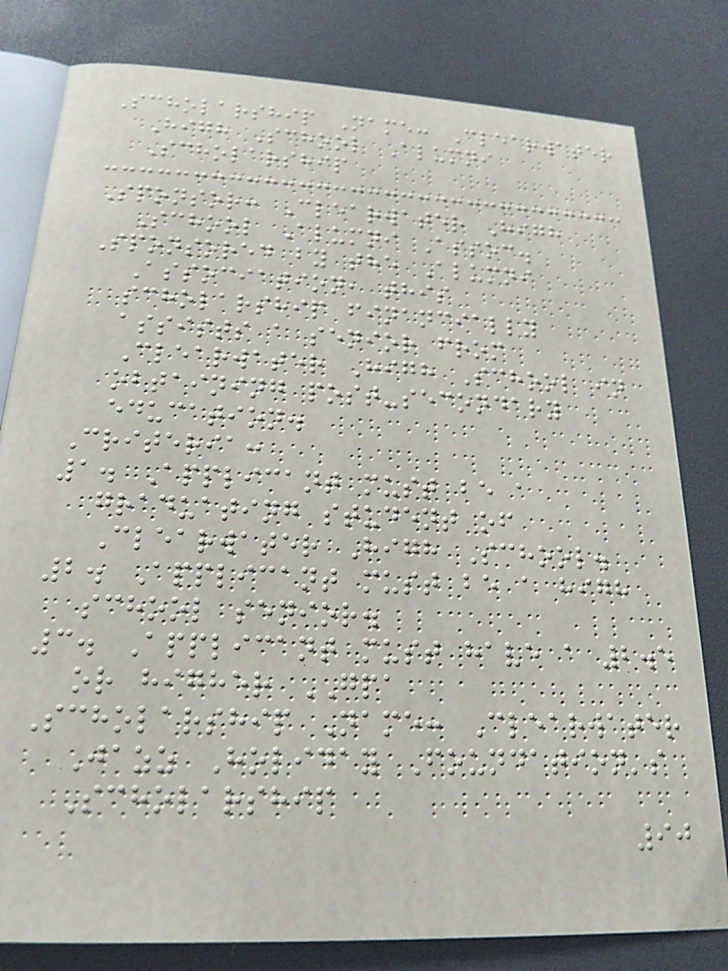Scholarship Name: Clearwater
High School Alumni
Scholarship
Sponsor: Clearwater High
School Alumni Assoc.
Sponsored by the Alumni
Association, this
scholarship financially
assists a senior from
Clearwater High School in
obtaining post-secondary
education.
Criteria:
1. Applicant must be a
graduating student of
Clearwater High School.
2. Applicant must be a high
school senior.
3. Applicant must have a 2.5
or higher GPA
Scholarship Name: Clearwater
Jazz Holiday Foundation's
Scholarship
90
